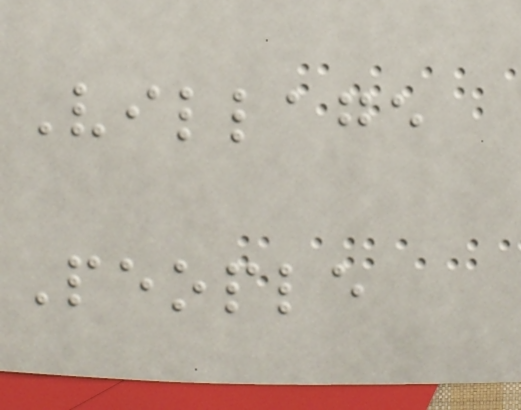Village
People
